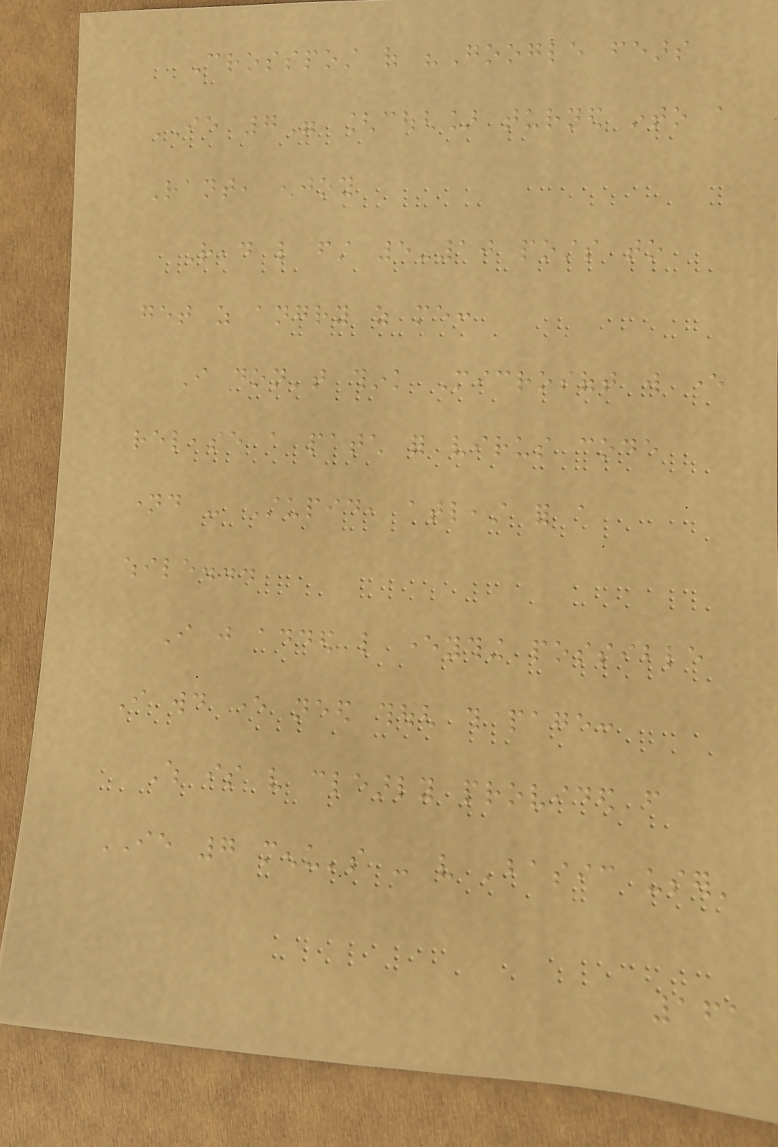Crosspost of "Google fears
IE 7" [cough] turned into a
Rant, enjoy
Read like first 5-10 posts to
get as angry as me:
I don't think Microsoft will ever
release a patch for virus code
named - Stupid, atleast for a
while...
I just added like everything possible
I would ever need though this page:
Which is very clearly provided from
IE 7 menu's - very 'basic user'
161
